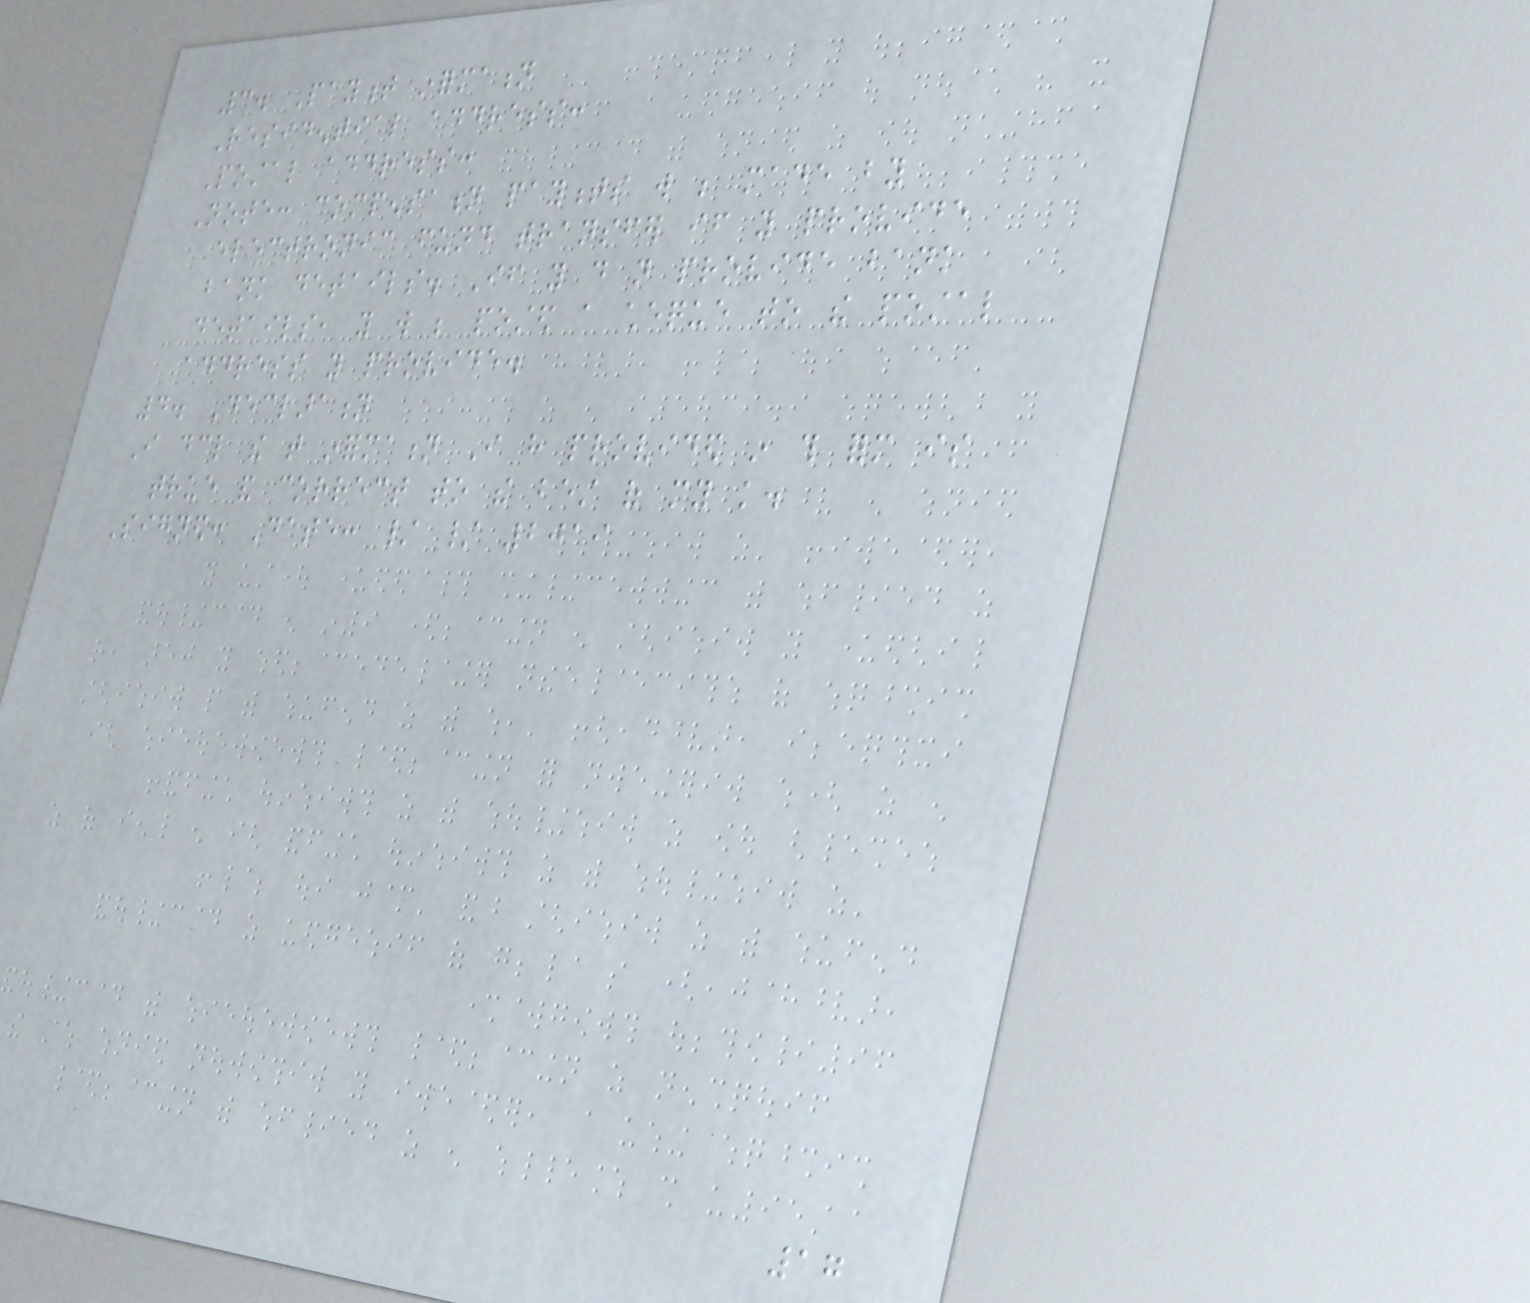3. Payment information
Residential address:
Postal address:
Note: compensation payments will be made by
electronic fund transfer if you provide
bank details. If you do not provide bank
details, you will be posted a cheque to the postal
address you provide.
4. Declaration
I declare the that information I have provided in this form is
true and correct to the best of my knowledge.
Signed: Date: / / 2019
17
